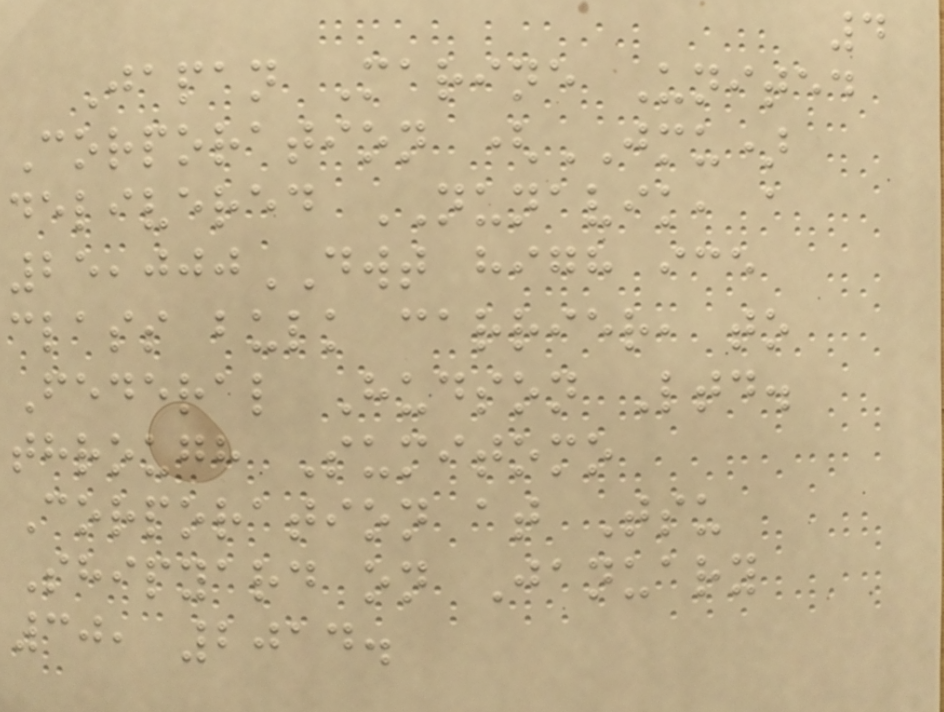4
Japan Marine United
Corporation (JMU)
delivered NUNAVIK, a
25,000DWT high ice
class bulk carrier, to
Federal Hudson Ltd.
through Sumitomo
Corporation at Tsu
Shipyard on January
30, 2014.
